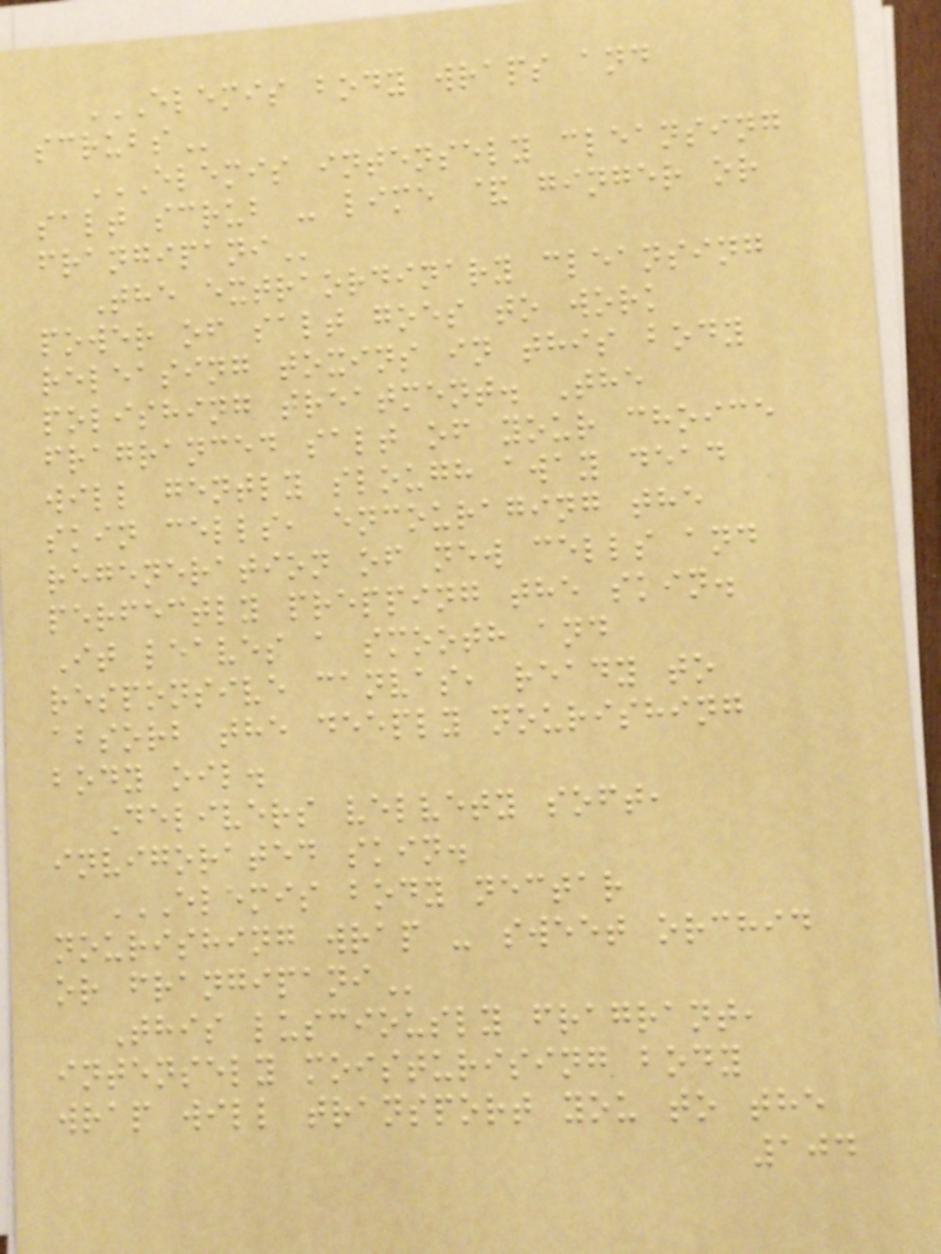ELEMIS BODY WRAPS AND
SCRUBS
ELEMIS INTENSELY CLEANSING
SALT SCRUB - LIME & GINGER OR
FRANGIPANI
The extraordinary cleansing
power of salt goes to work
releasing toxins in this body
polishing treatment. The
fragranced salt of your choice
will gently slough away dead
skin cells, encouraging the
regeneration of new cells and
perfectly prepping the skin.
It leaves a smooth and
responsive canvas, ready to
absorb the deeply nourishing
body oil.
Delivers velvety soft,
invigorated skin.
ELEMIS BODY NECTAR
NOURISHING WRAP - SWEET ORCHID
OR FRANGIPANI
This lusciously fragrant,
intensely moisturising body
wrap will transport you to the
104
